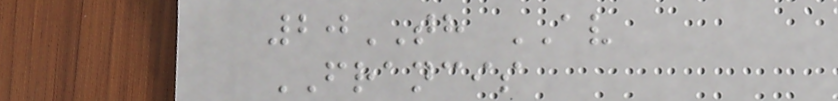20TH AV
FRANCIS
